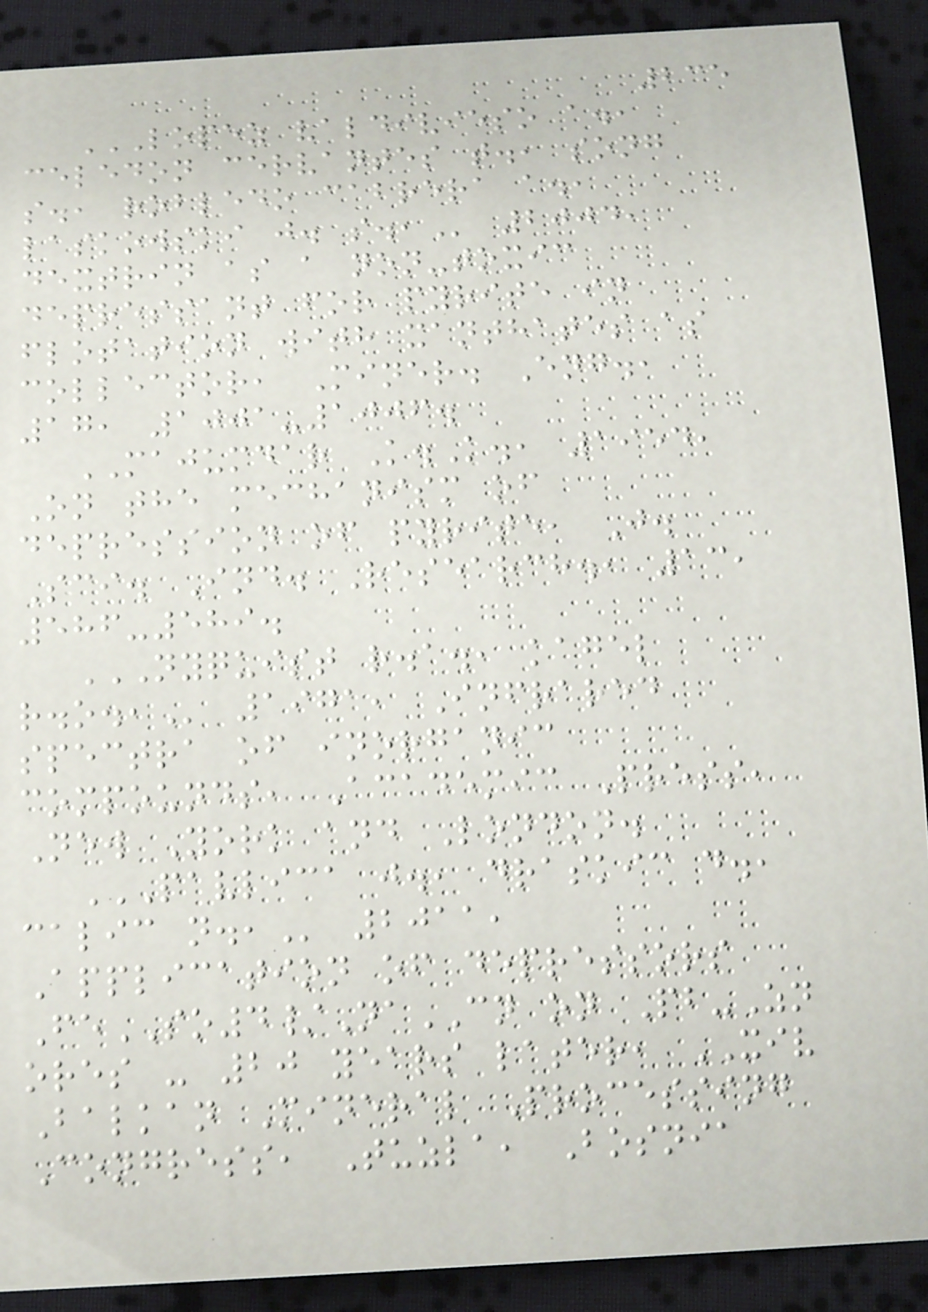235
LOPEZ VALDIVIESO A.,
CELEDON CERVANTES T., SONG
S., ROBLEDO CABRERA A.,
LASKOWSKI J. S., 2004,
dextrin as a non-toxic
depressant for pyrite in
flotation with xanthates as
collector, Miner. Eng.,
17, 1001-1006.
MAJUMDAR K.K., 1954,
On the mechanism of
depression of pyrite, J.
Sci. Ind. Research., 13,
586-589.
NYQUIST R.A., KAGEL
R.O., 1971, Infrared
spectra of inorganic
compounds, Academic Press,
New York and London.
PAVLICA J., DRASKIC D.,
CALIC N., 2011,
Application of depressors
FeSO4/NaCN on Pb-Zn
ores - 20 years later, XIV
Balkan Mineral Processing
Congress, Tuzla, Bosnia
